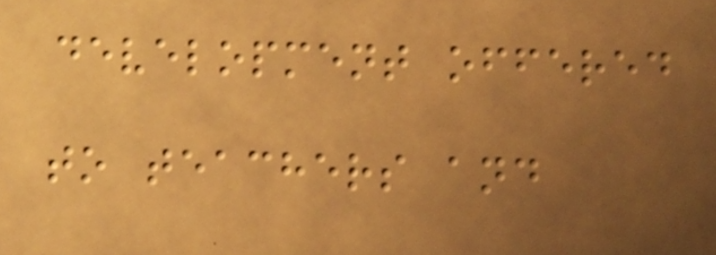development offered
to teachers and
